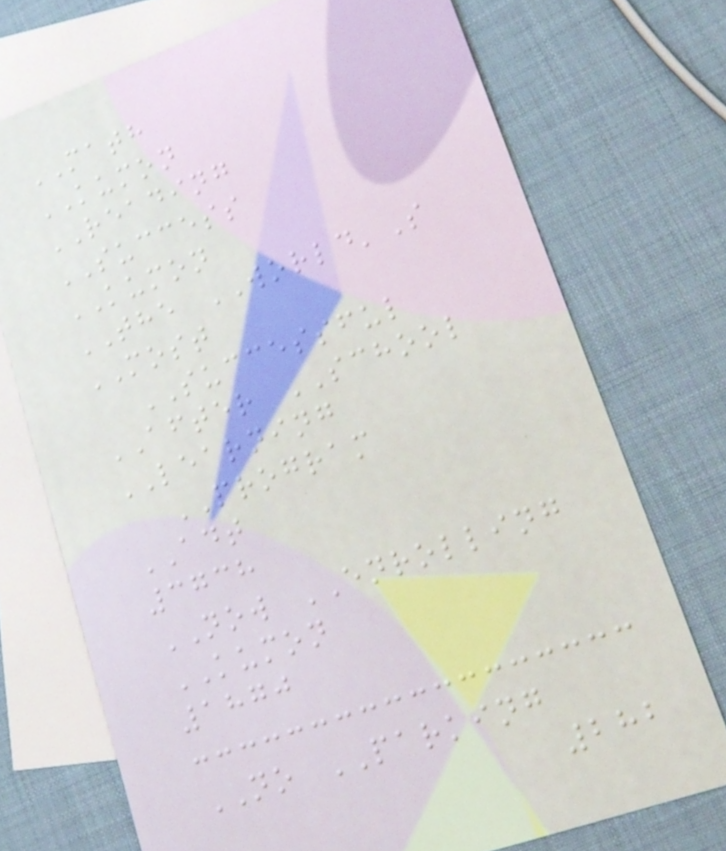MATH
KUMON
READING
SUCCESS
KUMON
THE WORLD'S
MOST
SUCCESSFUL
AFTER SCHOOL
LEARNING
PROGRAM
ADT
3738
NOW ENROLLING
KUMON
1870
NO PARKING
282
